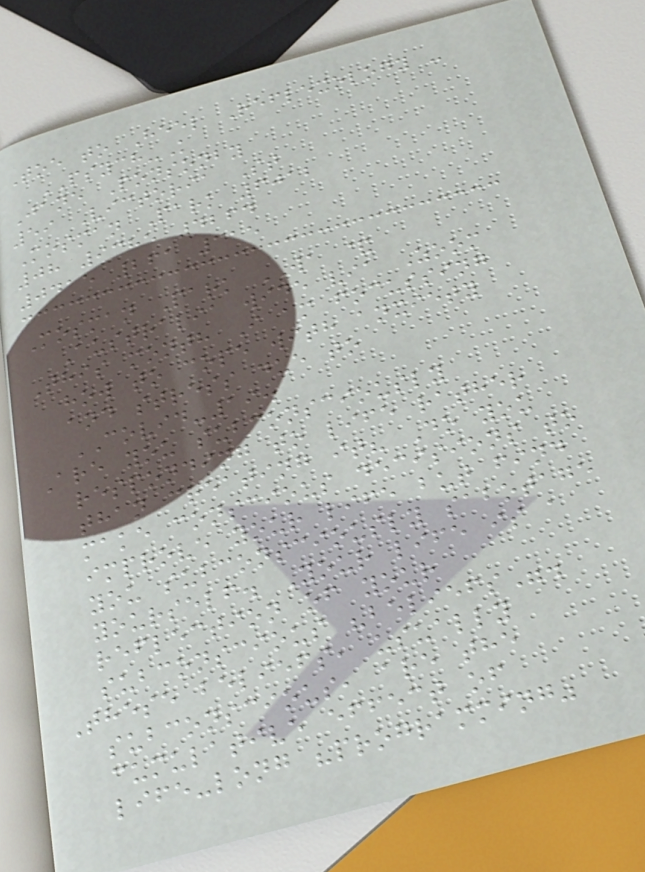Toe to Heel Reflexology -
PSYCH-K
Jane Ponsonby
59 Victoria St
Mosman Park 6012
08 9385 4264
0415 261 315
Mosman Park WA &
Australia wide via Zoom
This month I am focussing
how to cope with anxiety
and stress due to
COVID-19.
Are you subconsciously
responding to life rather
than creating it? Do you
make conscious decisions to
improve your life but find
you subconsciously sabotage
yourself. Your life is a
reflection of your
subconscious "beliefs".
These beliefs, usually
subconscious, are the
cumulative effect of
life-long "programming"
